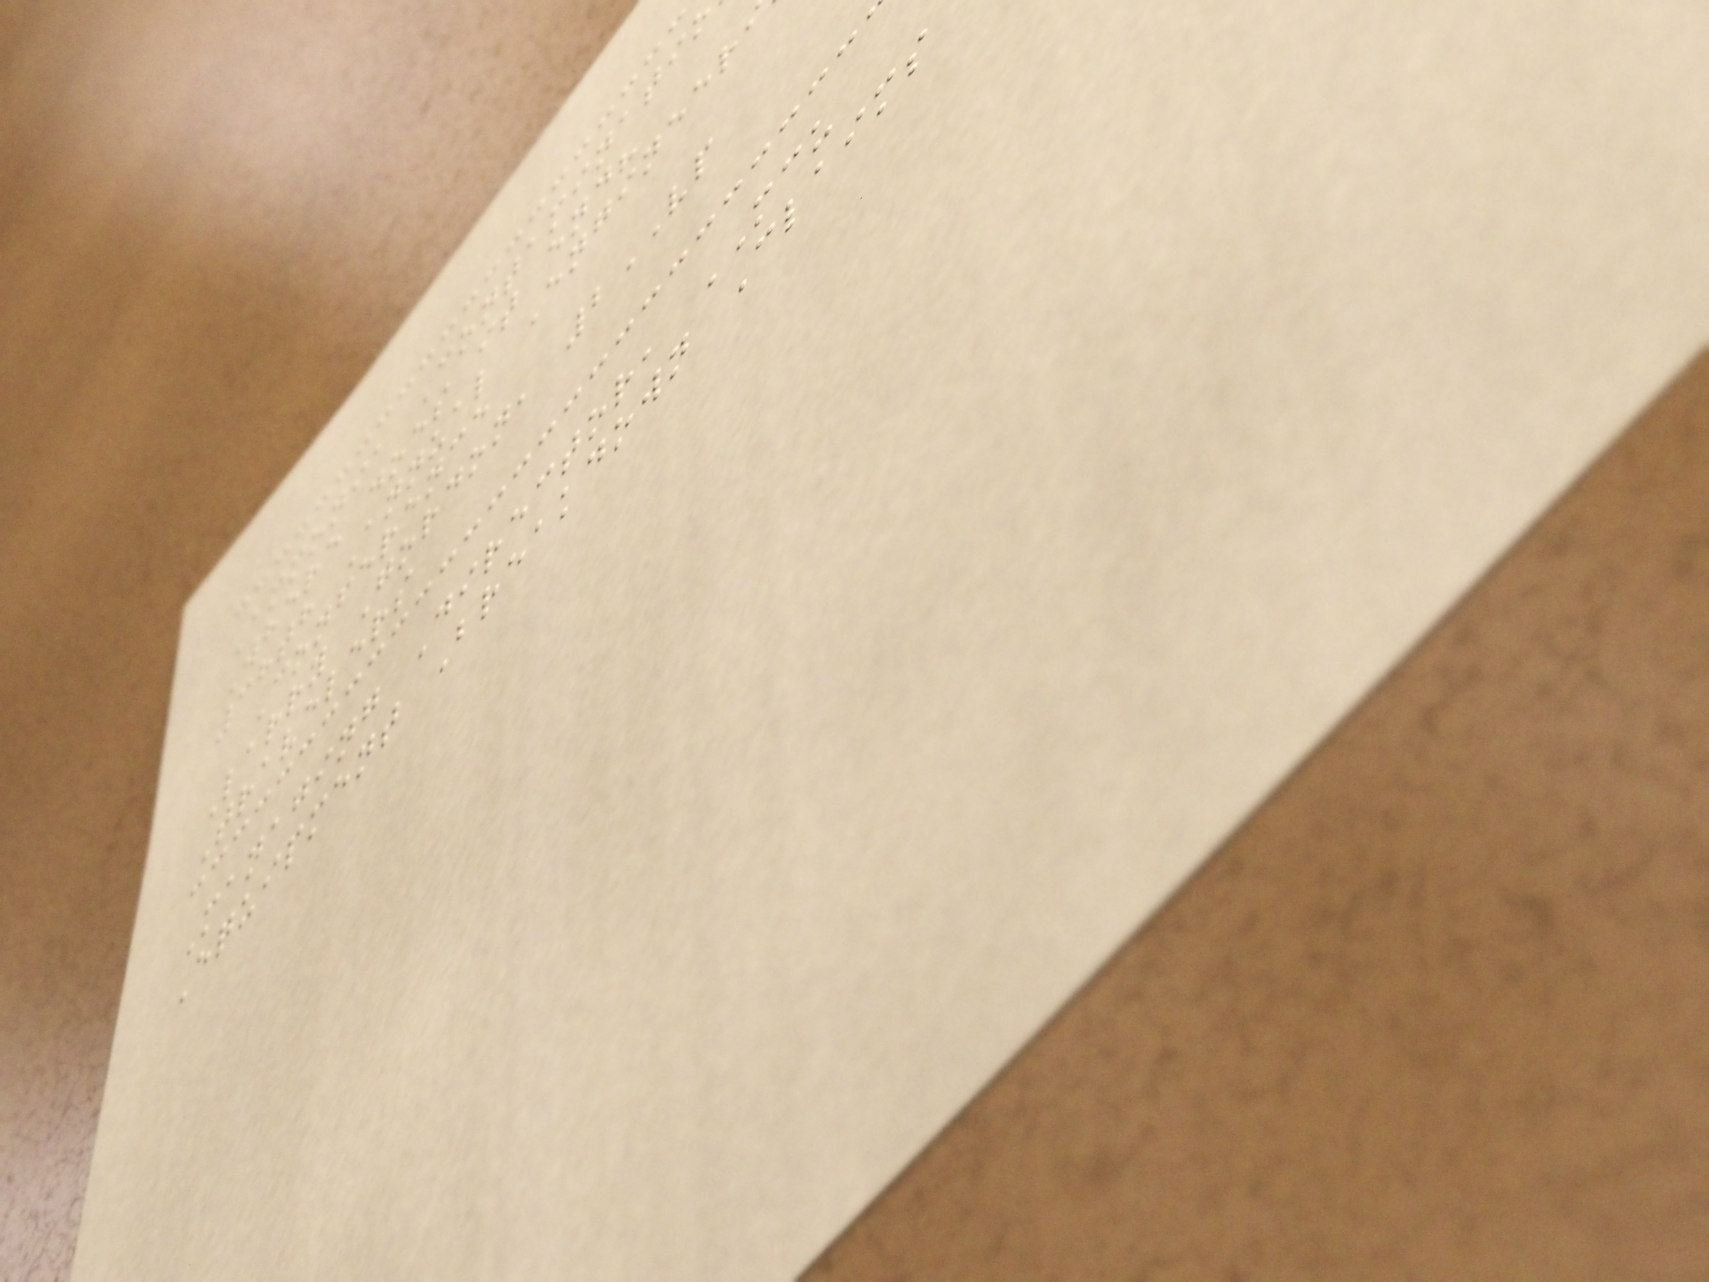Ammonia Contaminati
Where does it end?
38th Annual Engineer
Conference
Larry Gordon, 2VP
Travelers
Managing Director, MCU
Equipment Breakdown Claims
